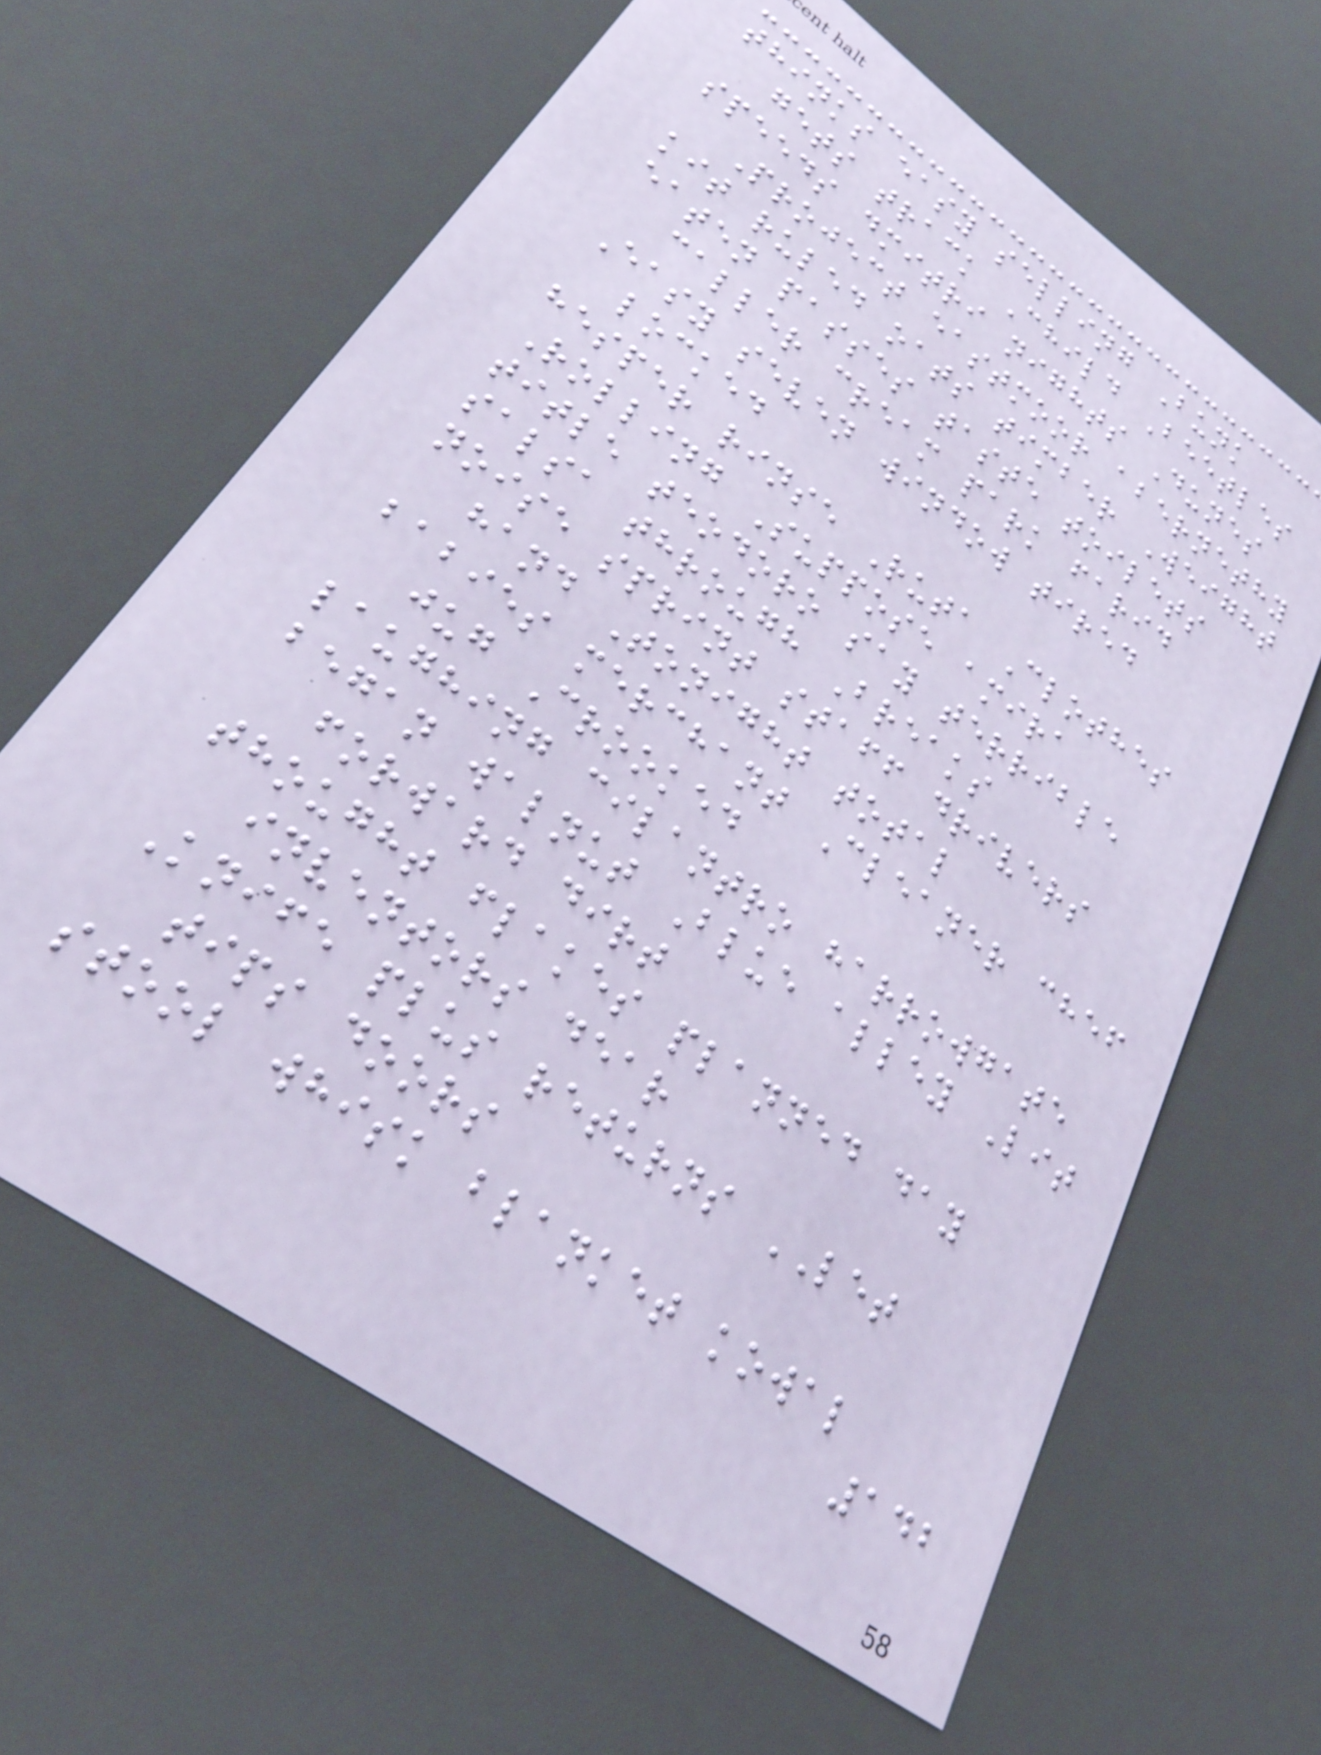thinks easy selling Bunk
gets track Child Beetles
speeds dmitri nights Dunes
Project eastmoor abernethy
kit ruled oats timber Weight
eaten passes taste toilets
caller cream park farid
Easy seven window tired
locked
hesper rinse Ruta Clothes
Rolling Suppose amira
title teodoro say terrible
salsa through Breaks
noise sprint staff drivers
hand Tonight total
babies merchant Cleaner chef
jug Crooked
laughing cilantro harrowgate
began walnut Blue alley Lit
forward dirt
thought flakes planned day
inventors dear
Knife plus returns LET
tips doors
stool whisk blanket kowal
142
